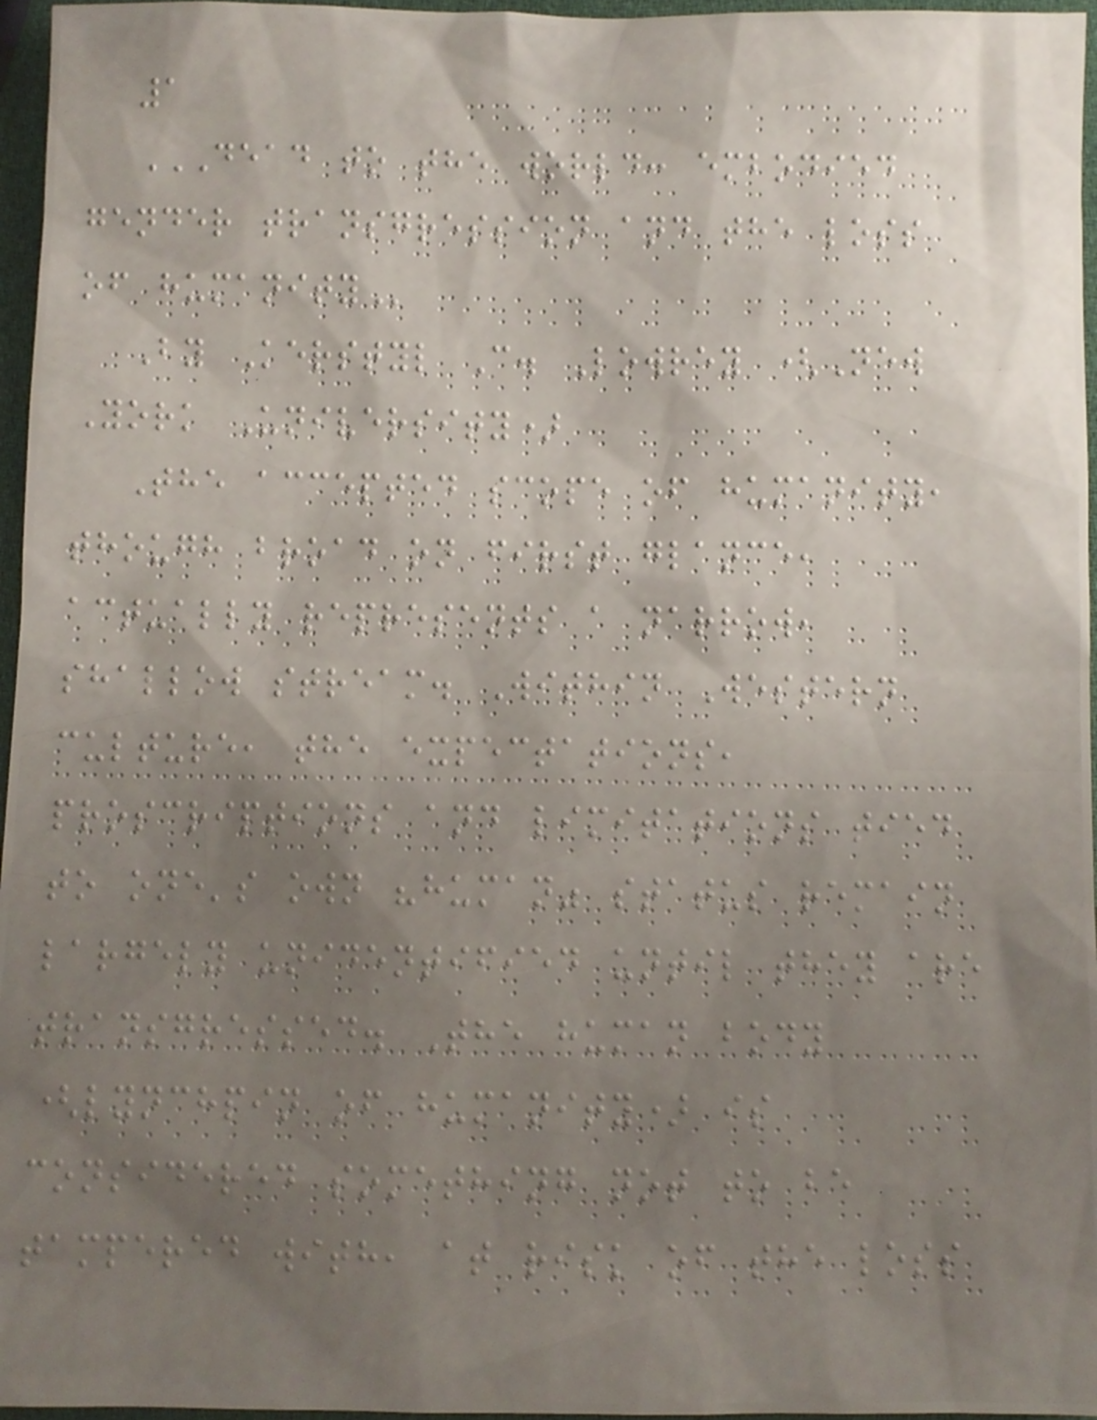1
DEAD TO THE WORLD: EMBODIED
GENDER TRANSGRESSION AND THE LOSS
OF HUMANITY
By Kerstyl C. Lowrey (New
York University)
The accepted scope of humanity,
though broad on first glance,
actually represents a narrow,
shallow stream. Within Western
culture, the expectations,
proscriptions and limitations tied
to one's own "human" status remain
largely unidentified until they are
transgressed. The human body
(lynchpin of humanity) is
considered something not to be
tampered with, at risk of the loss
